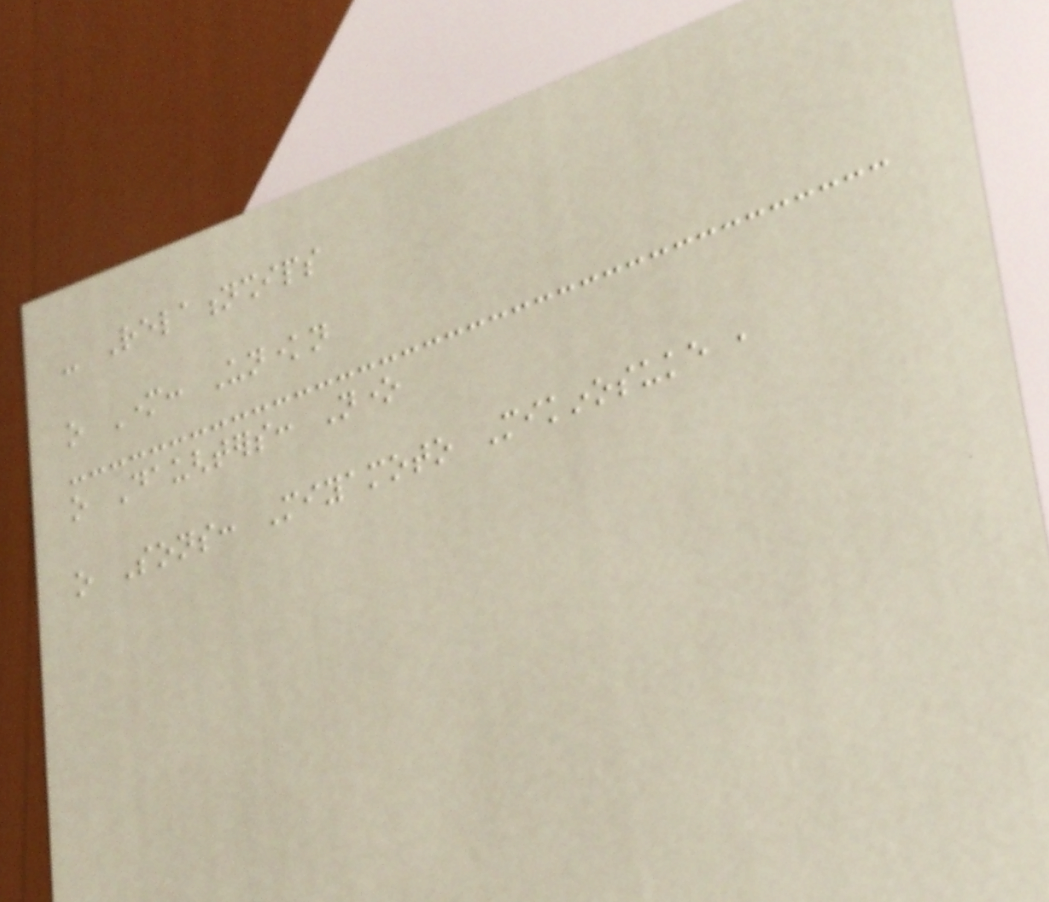- Relationships
o Mother: Unknown
o Daughters: None
o Sons: Miyamoto Mikinosuke ,
